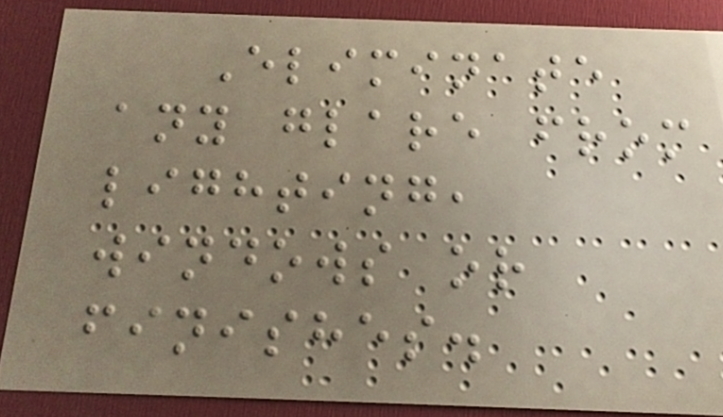Eliminate
any glare from
lighting,
windows or
finishes.
